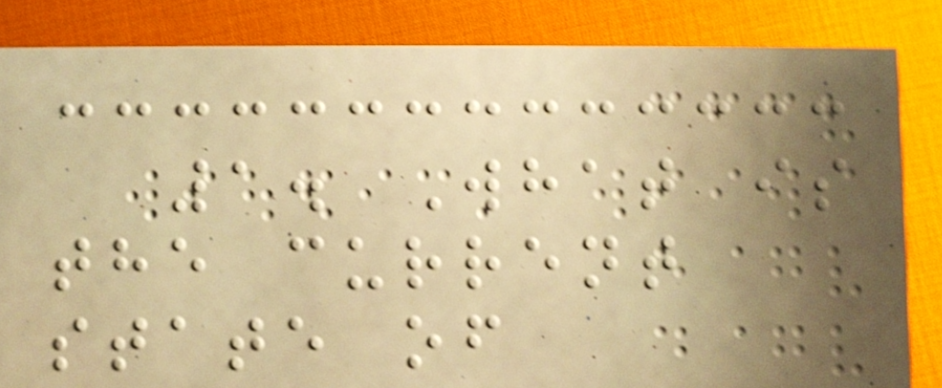1. What is
the current
state of
